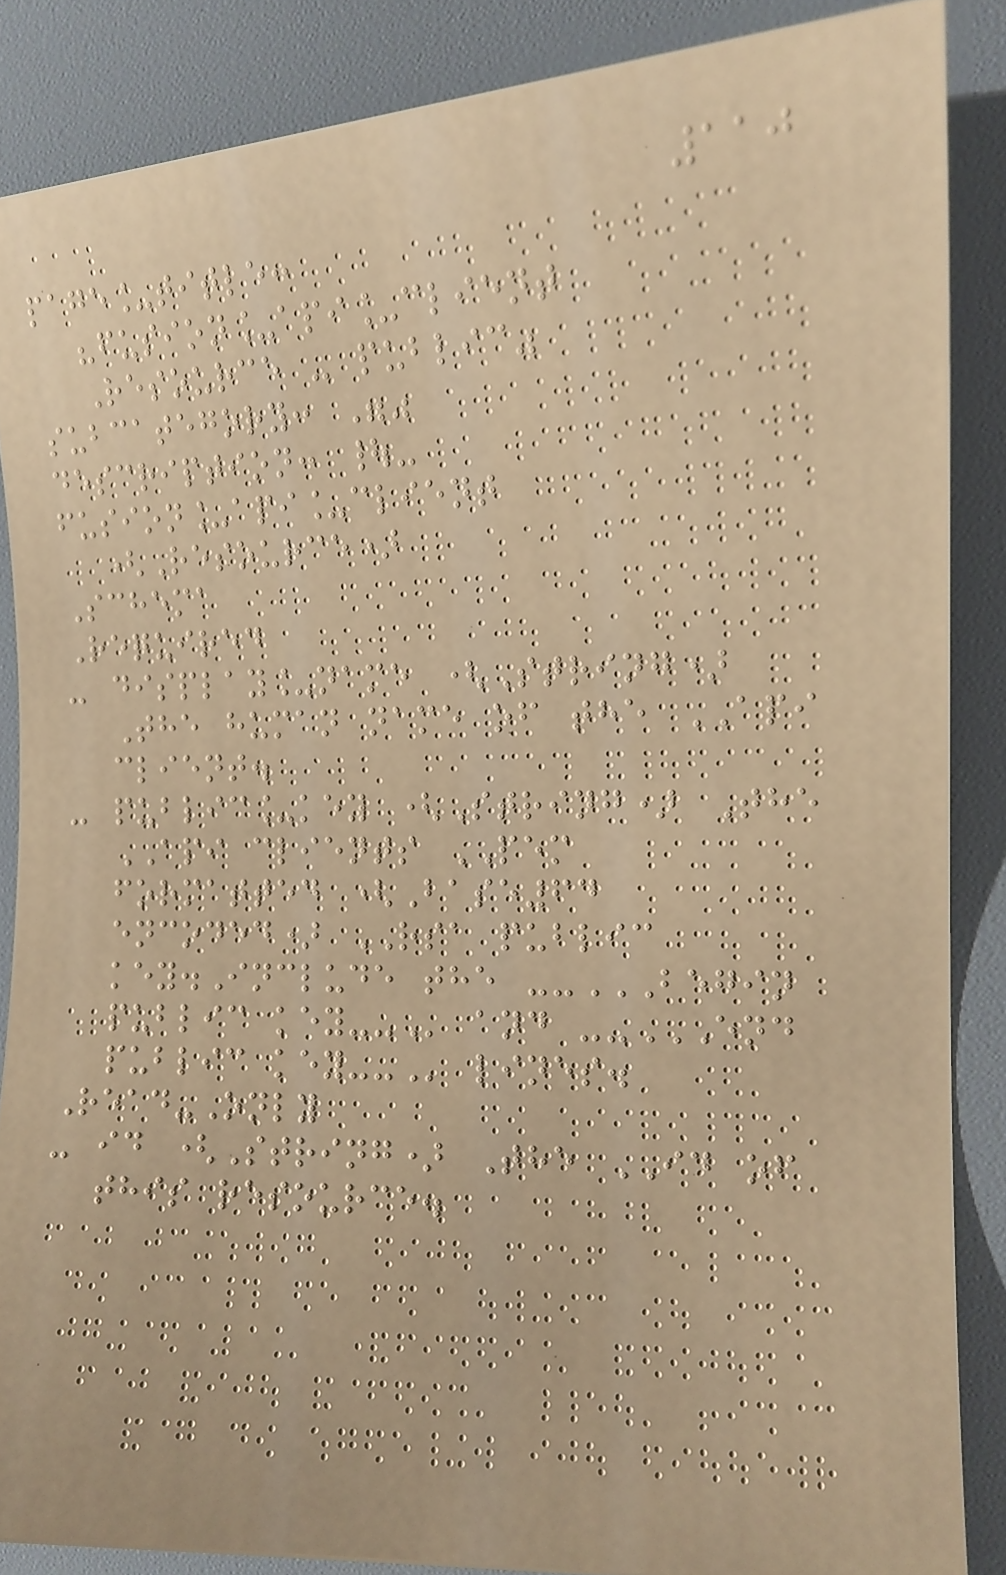110
page_title:
"fusion_api_client
Resource - public"
subcategory: ""
description: |-
fusion_api_client
(Resource)
Schema
Required
- display_name (String)
The human name of the API
client.
- public_key (String) The
API clients PEM
formatted (Base64
encoded) RSA public
key.Include the --BEGIN
PUBLIC KEY-- and --END
PUBLIC KEY-- lines.
Read-Only
- id (String) The ID of
this resource.
